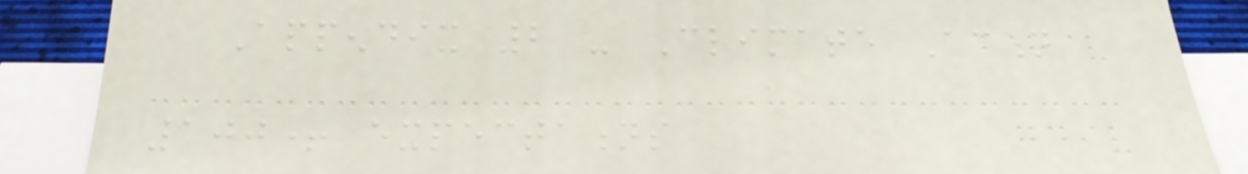Appendix 2 - Climate Action
100+ expectations
